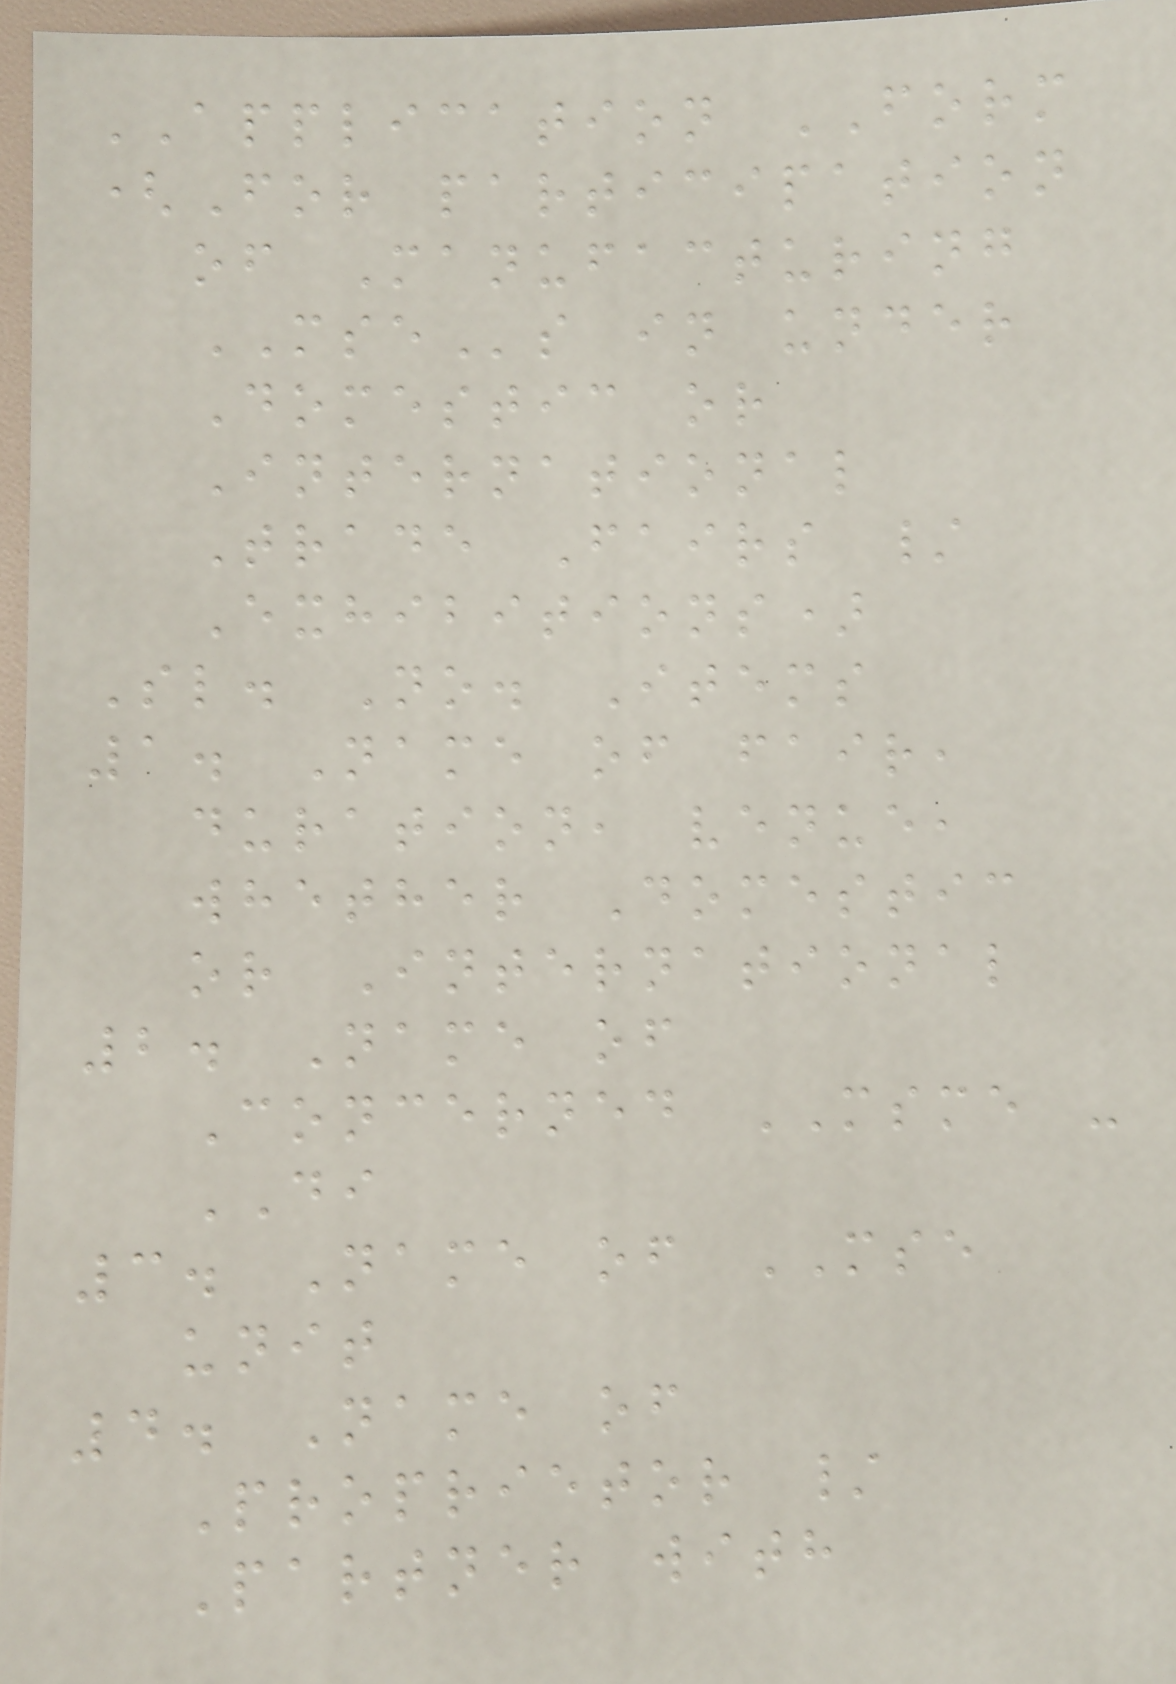APPLICATION FORM
(For participation
of Manufacturing
MSEs in under
Domestic or
International
Trade Fairs /
Exhibitions)
Sl. No. Items
1. Name of fair,
duration, venue,
whether Domestic
or International
2. Name of
Concerned MSME -
DI
3. Name of MSE
unit
4. Name of
Proprietor /
Partner with
